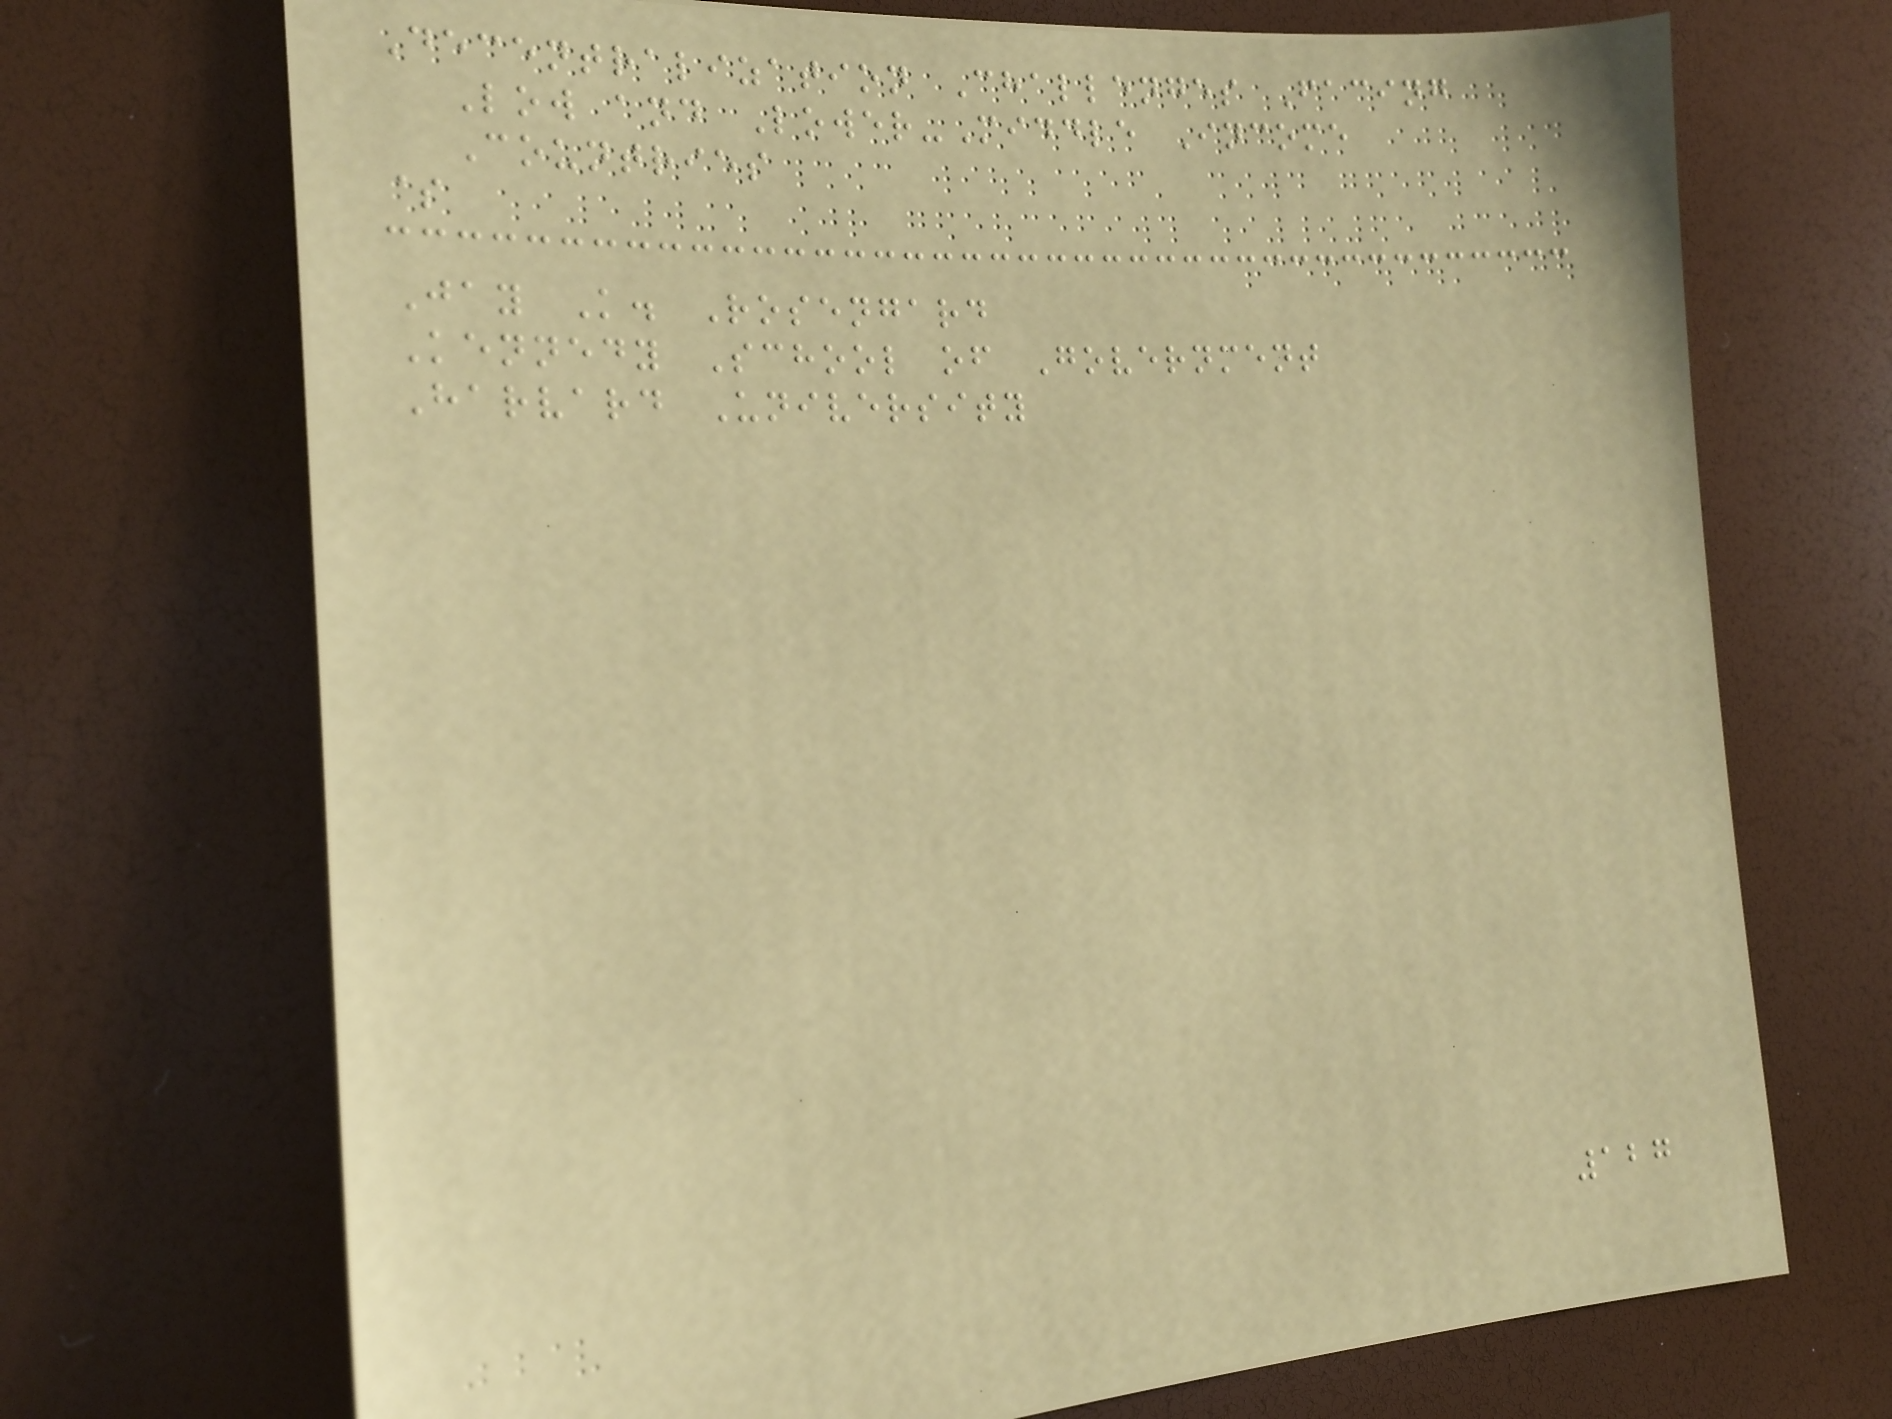Decentralization Challenges Facing
Low and Lower-Middle Income
Countries
$
Jay K. Rosengard
Kennedy School of Government
Harvard University
127
